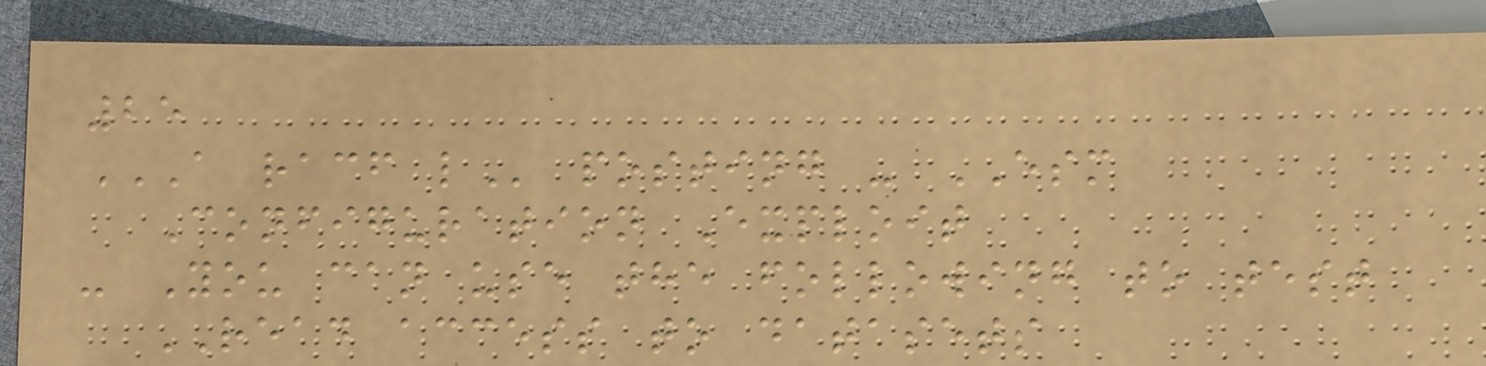25
A RACF L posting - ESM
Configuration Exploit
- You can use the following to test
READ access to datasets
